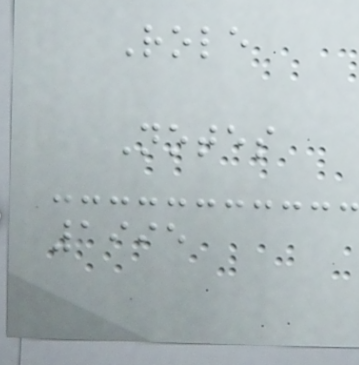Role
Notes
1995
